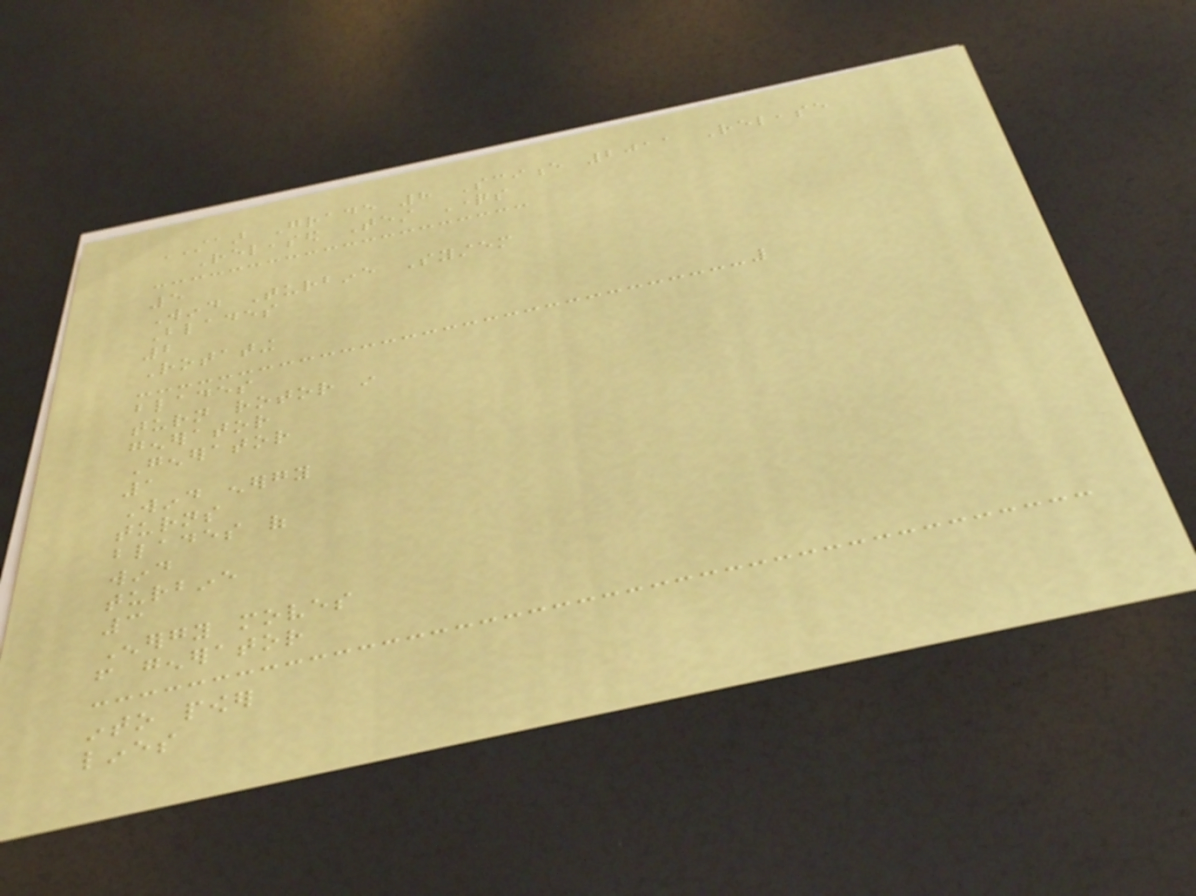STAAR Grade 8 Science 2011 Release
Released Test Questions
5
Wind Turbine System
Blades
2
Rotating
blades
turn rotor in
generator
Generator
1
Wind energy
turns
blades of
wind
turbine
3
Energy moves
from generator
into power
lines
